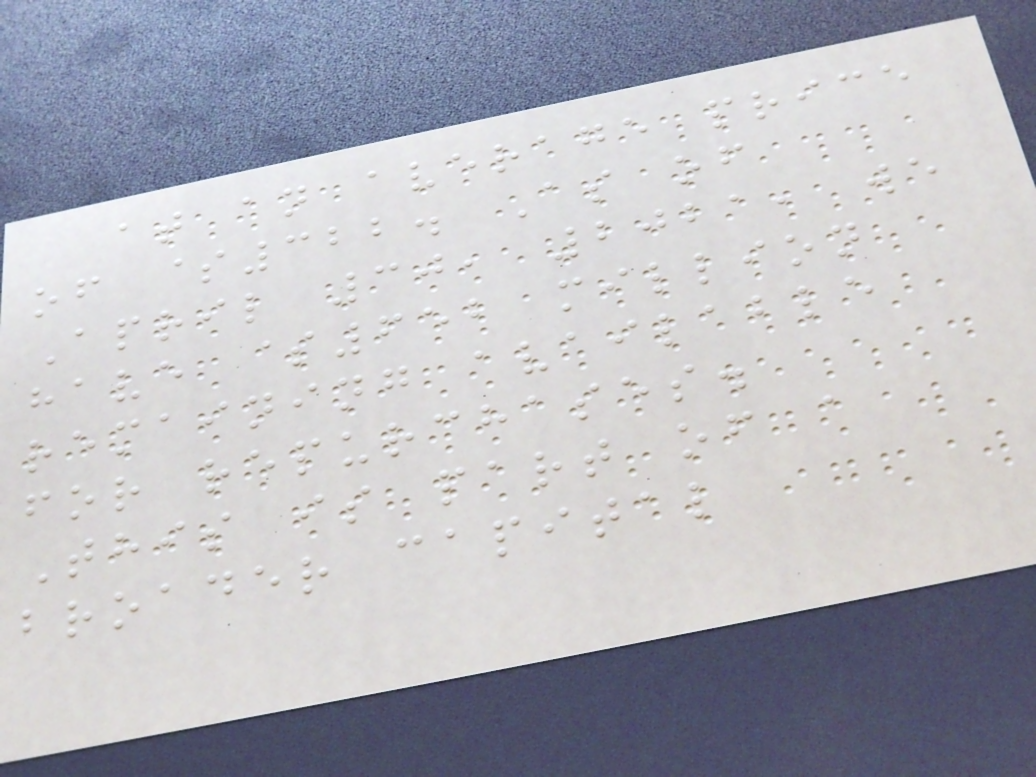at an average price
of $322. As of
April 30, 2021, we
have $652 million
remaining available
for repurchases.
This is part of a
broader capital
